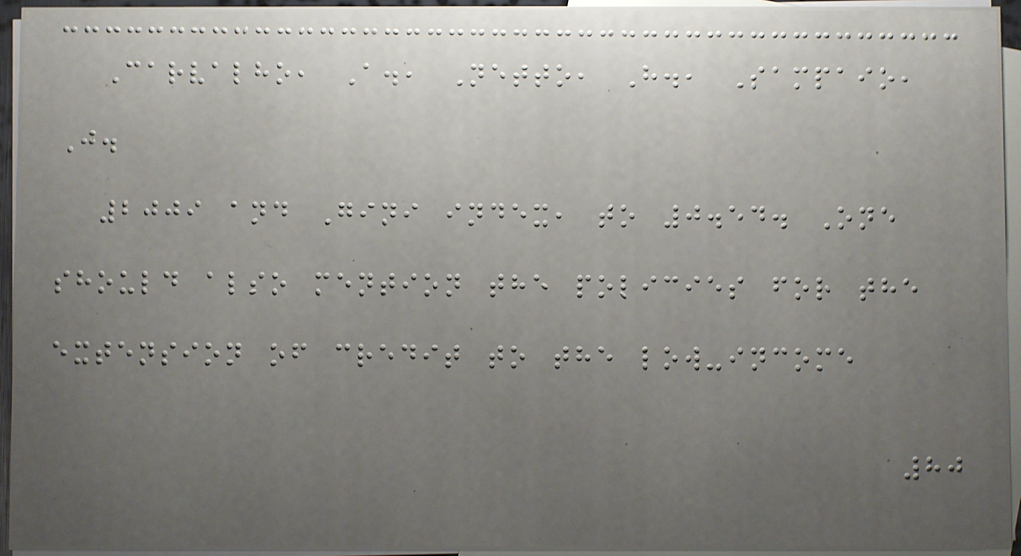Carvalho, A., Netto, H., Sampaio,
J.
2009 and Gini index, to 0.54. One
should also mention the policies for the
extension of credit to the low-income
80
